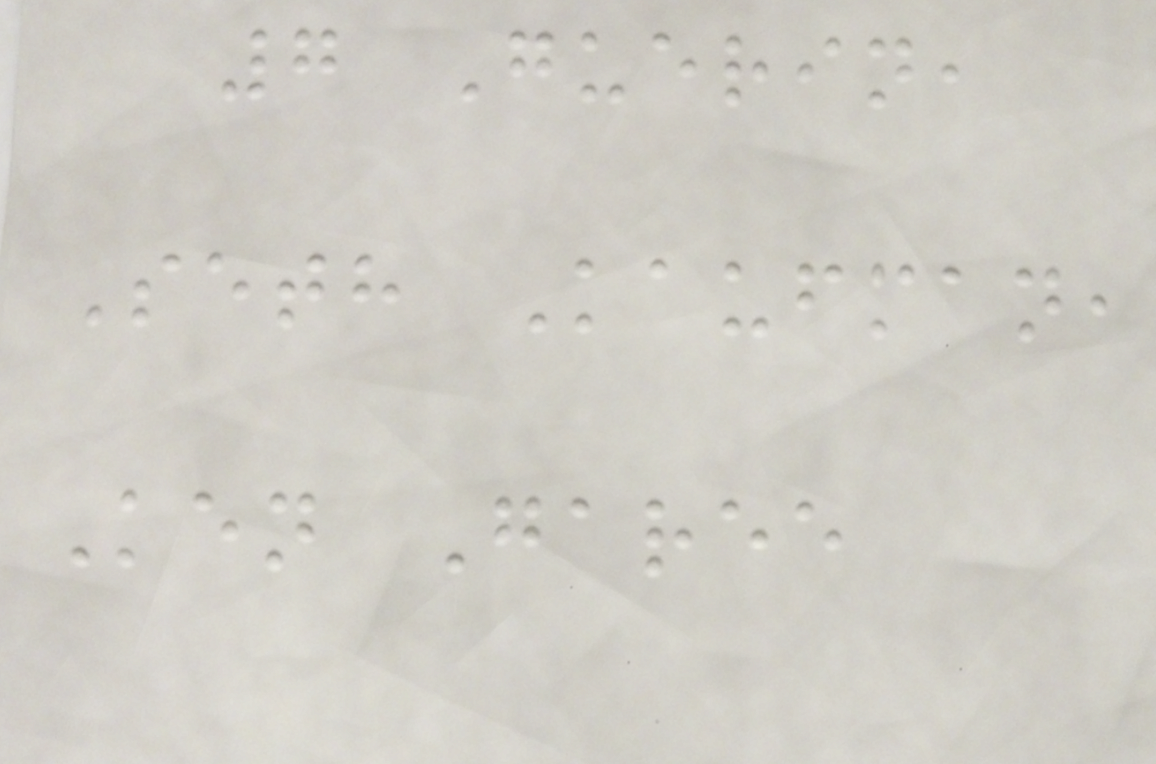7 Guerin,
Seth Kaufman,
Ken Garee
